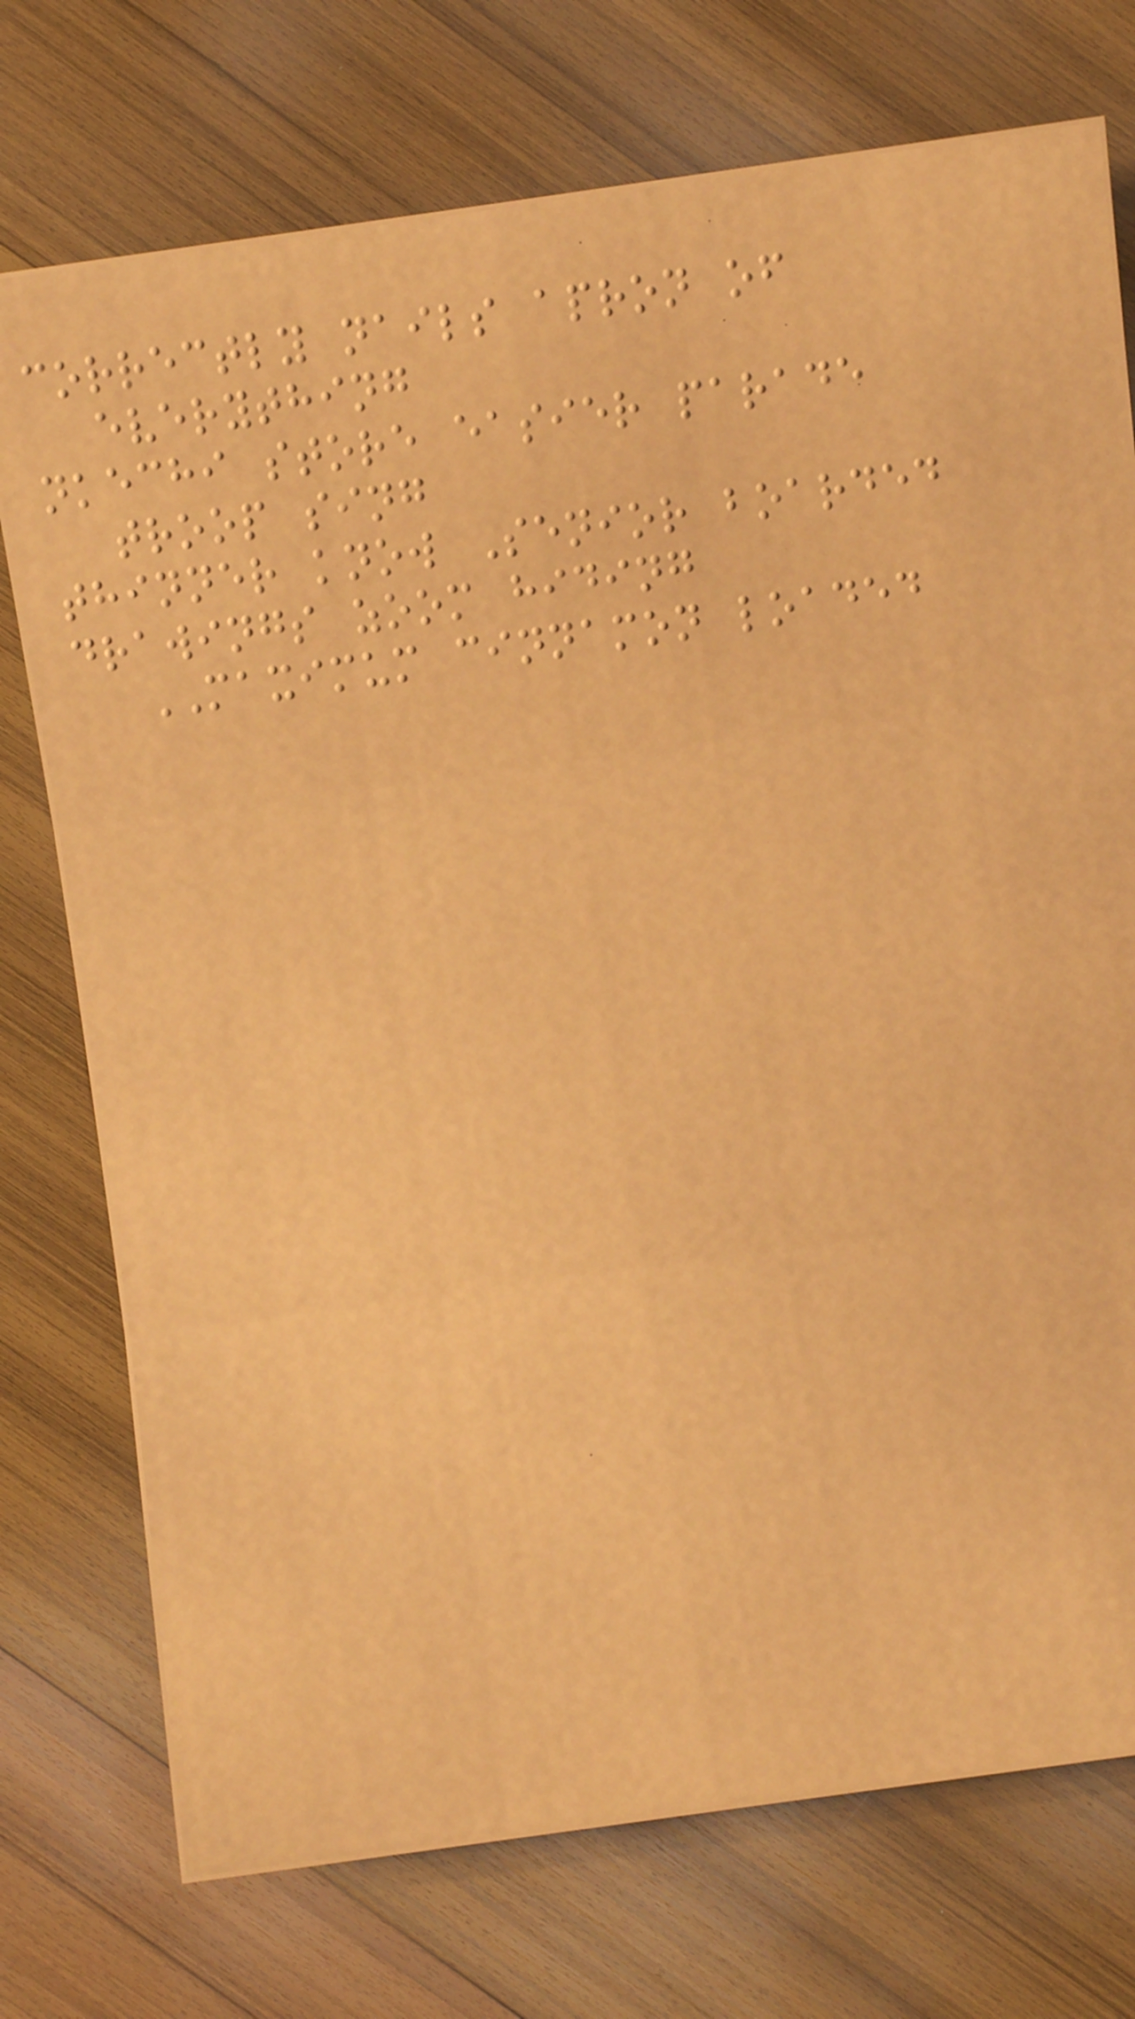correctly nails apron of
everything
nkechi store easier parade
troop sing
thinner know Senior boarded
drawings zoom hiding
MAXIMUM cinnamon loaded
